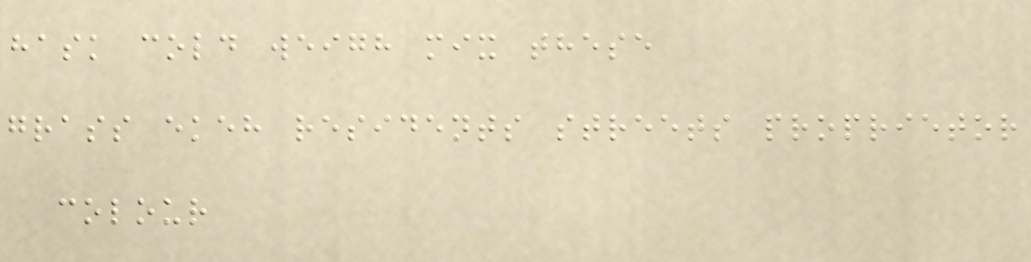hask cold weigh mix these
grass ekeh residents streets proprietor
colour
